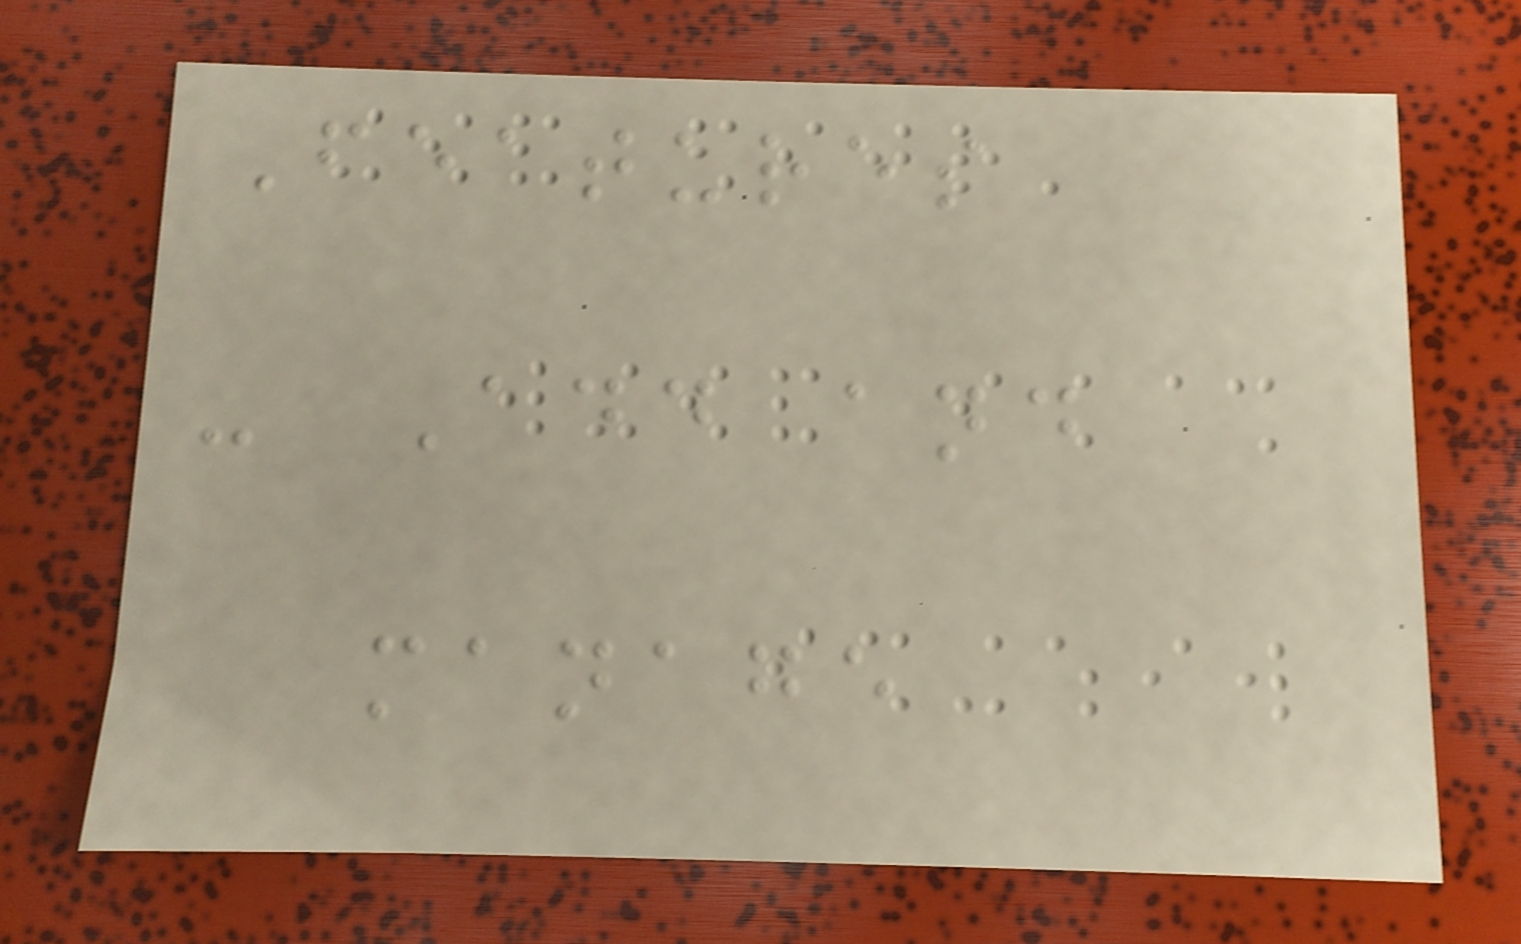Features
- Add and
manage
